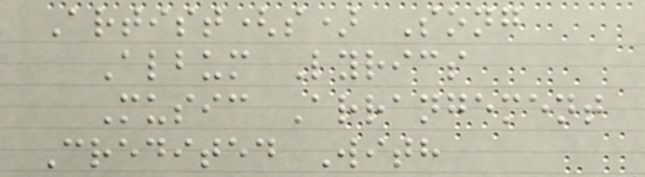Artist(s) Song
Album Lyrics
Music Arrangement
Credited With
